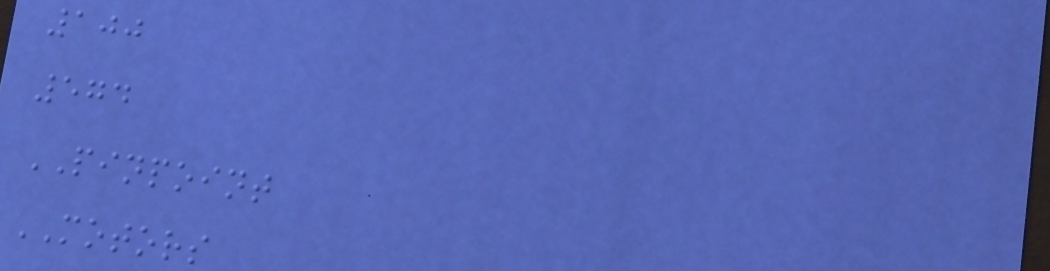100
574
PINPOINT
MOTORS
